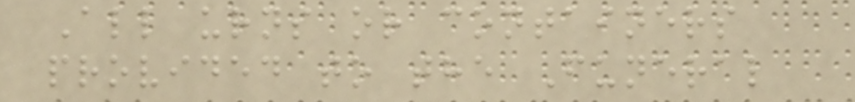All urns or containers
provided to the Funeral
